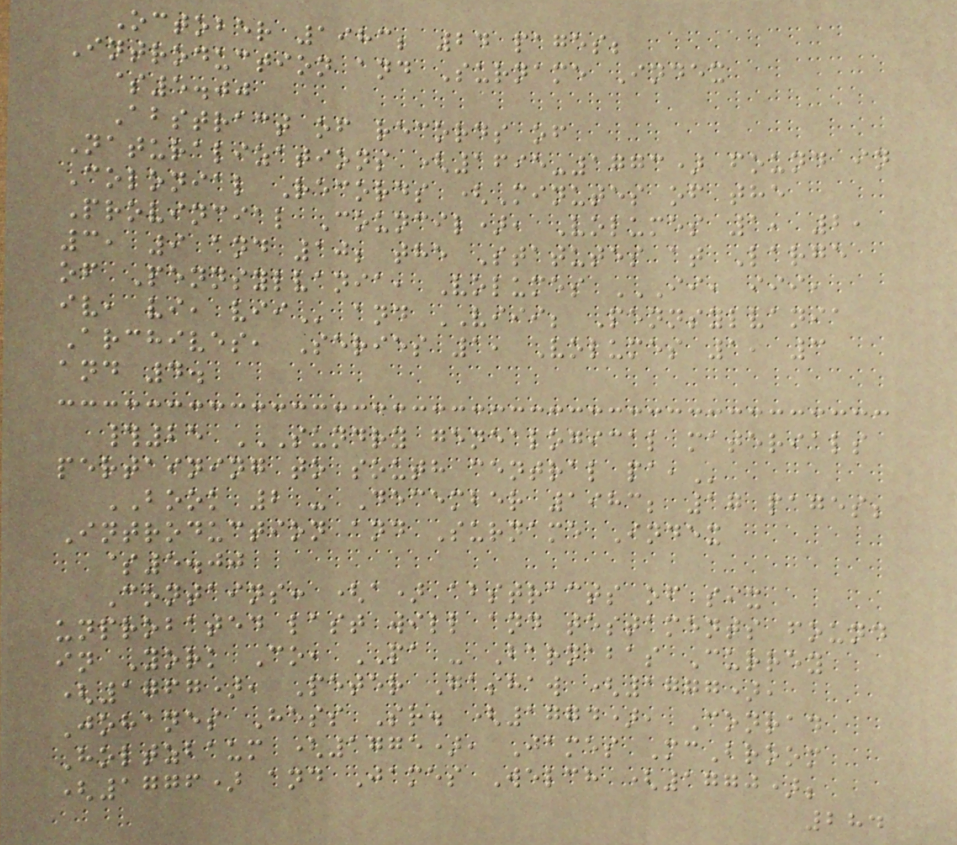October 1983; 24 pages;
Introduction and Surname Index
$5.00
Abstract of records of
Naturalizations (1695-1773) found in
Colonial Records (Minutes of the
Provincial Council), Volumes 1, 2,
3, 9 and 10; the Statutes at Large
of Pennsylvania, Volumes II, III,
IV, VI, VII and VIII; Pennsylvania
Archives, Series 1, Volumes 1, 3
and 4.
#25 SUNDRY GENEALOGICAL MATERIALS
PERTAINING TO SOUTH CENTRAL PA,
BOOK 2 - December 1983; 17 pages;
Introduction and Surname Index
$5.00
Contains: (a) abstracts of six
unprobated last will and testaments found
in York Co, PA - Barnabas Currey
(1767), Peter Gashaw (1777),
Johanes Hess Sr. (1774), Conrad
Holtzbaum (1775), James McBroom
(1776) and James Welch (1770);
284
